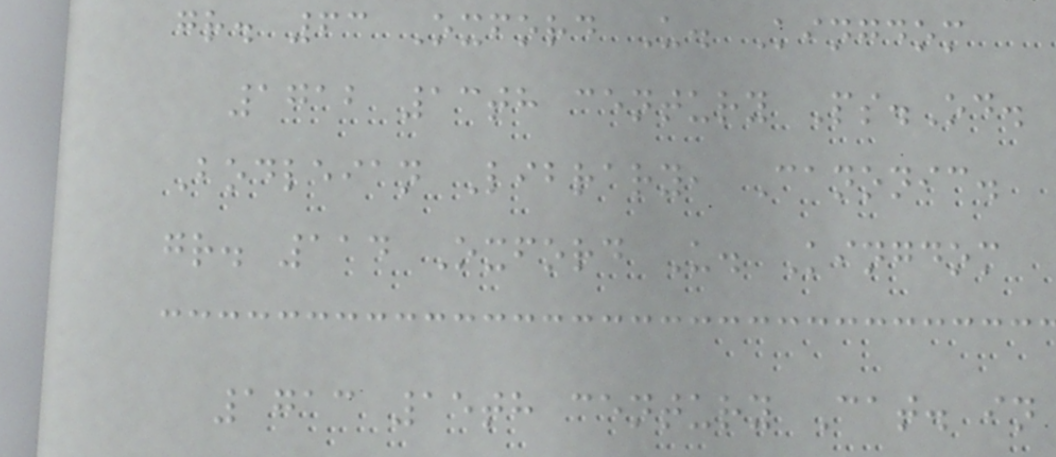gr. 63 Oxford U. Kingdom
1712 13th century Ps.Od.
Bodleian Library, Canonic.
gr. 114 Oxford U. Kingdom
1713 15th century Cat. in
